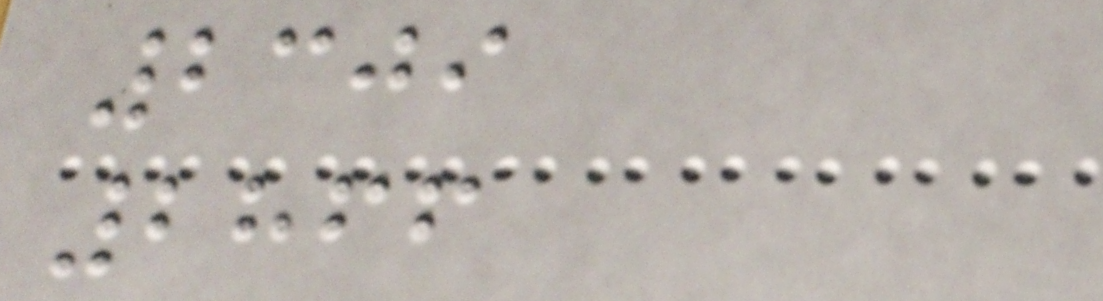2309
2866
